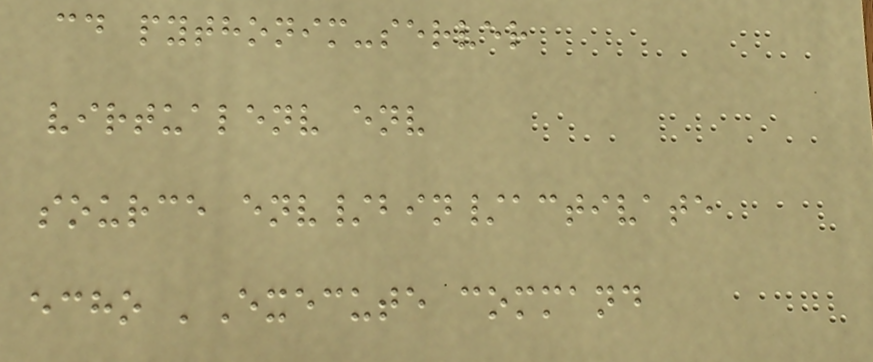cd pythonim-server
virtualenv env
source env/bin/activate
echo 'Execute command
